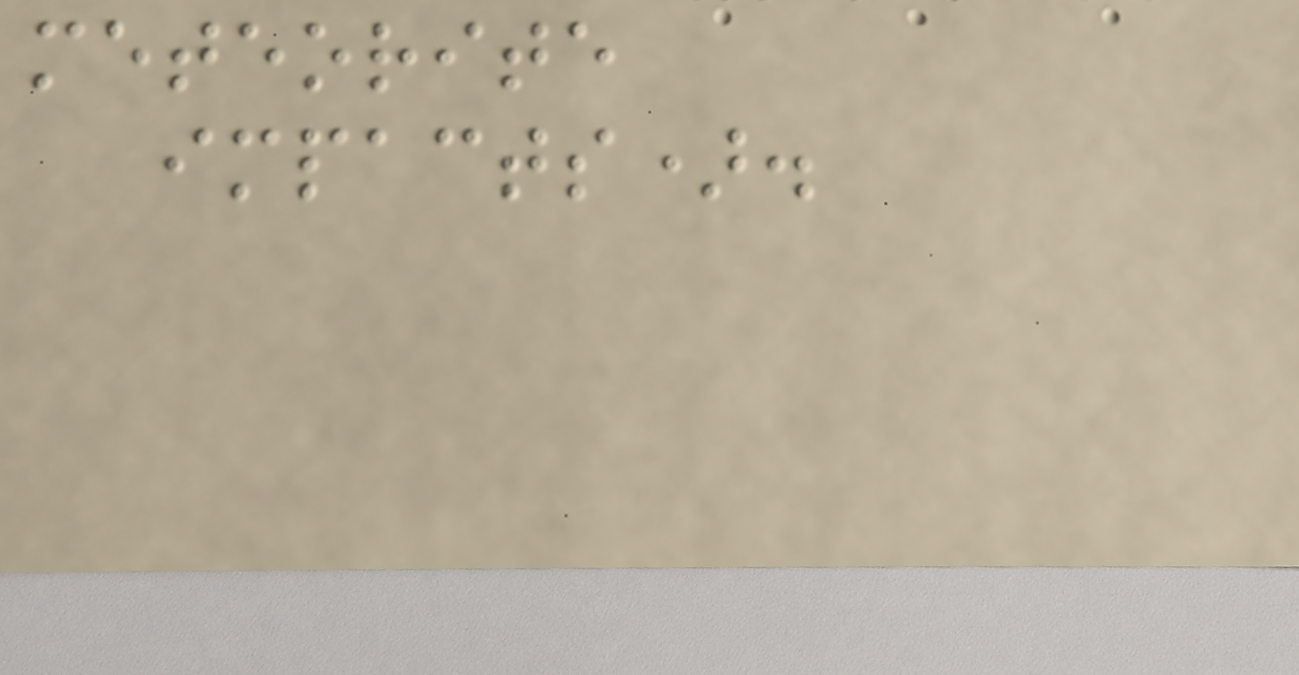meteorite
impacts).
